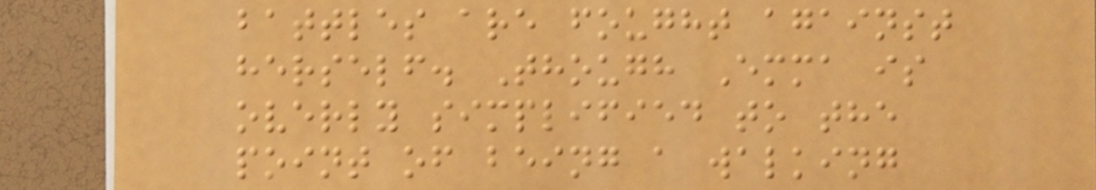battles are fought against
herself. Though Emma is
overly simplified to the
point of being a walking
